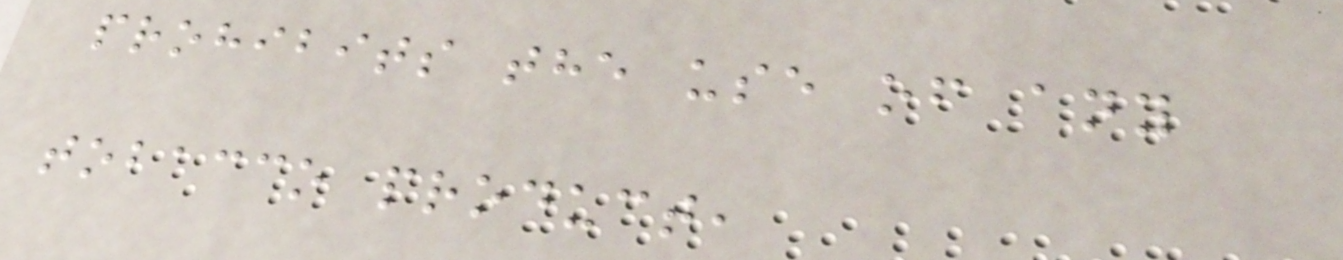prohibits the use of any
tobacco product,
